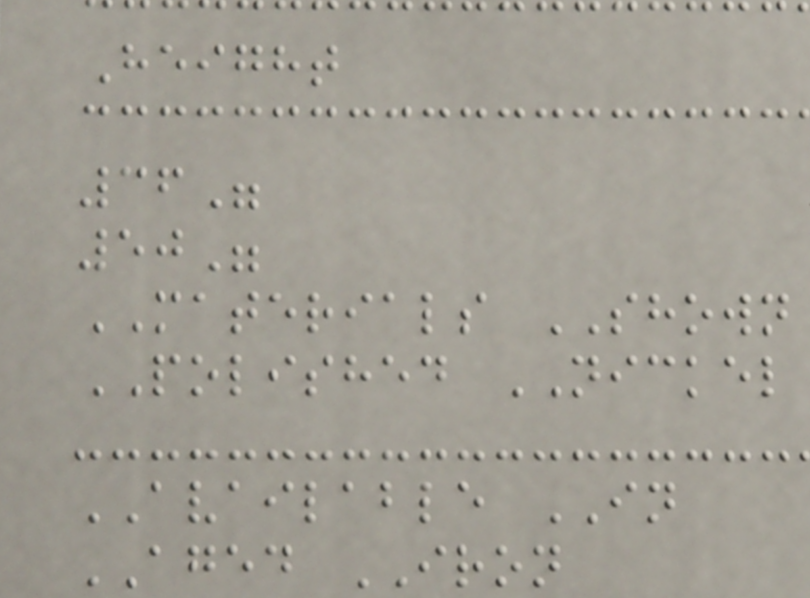Height
36"
50"
MATERIALS SHOWN
POLISHED NICKEL
AVAILABLE IN
AGED IRON
